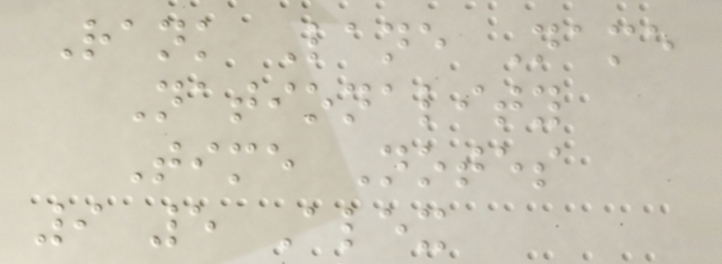Rank Lane Name
Nationality
Time Notes
9 5 Alex
